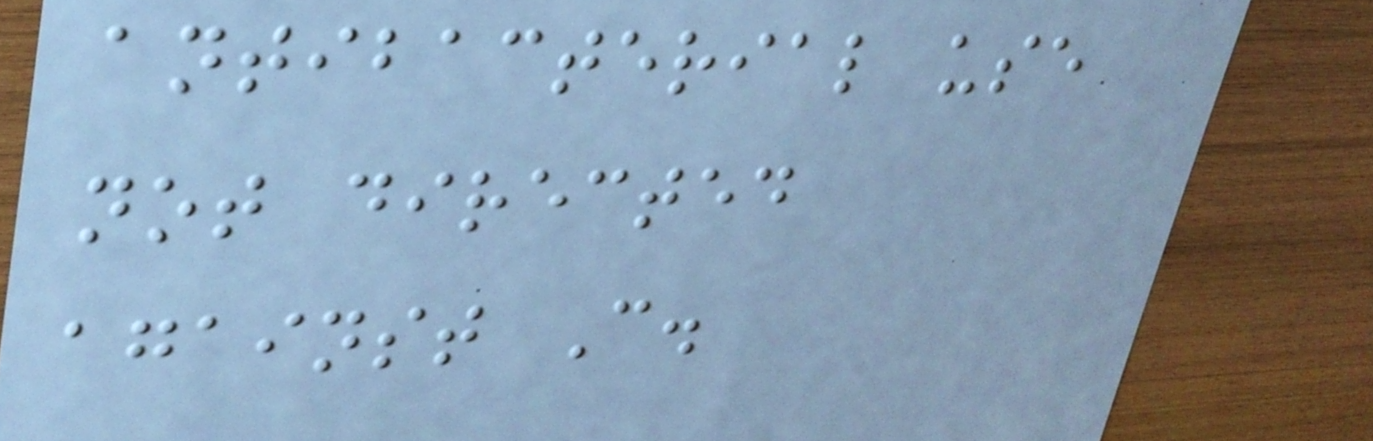antibacterial use
not directed
against C.
